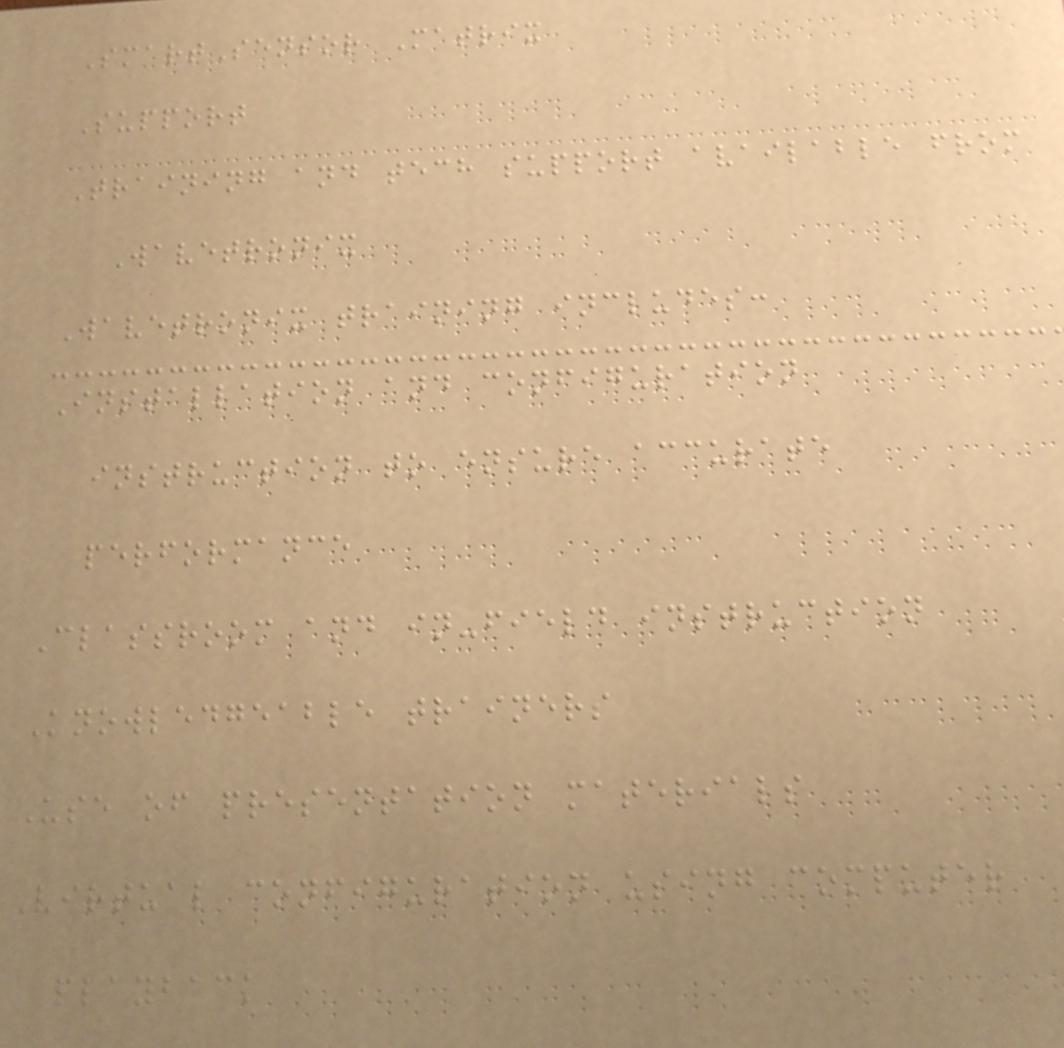SmartSensor Matrix
Support
Training and tech support available from
Wavetronix
Wavetronix training includes:
Installation and configuration
instruction to ensure accurate
performance
Classroom and in-field instruction
Knowledgeable trainers
Use of presentation materials
Virtual configuration using computer
playback
